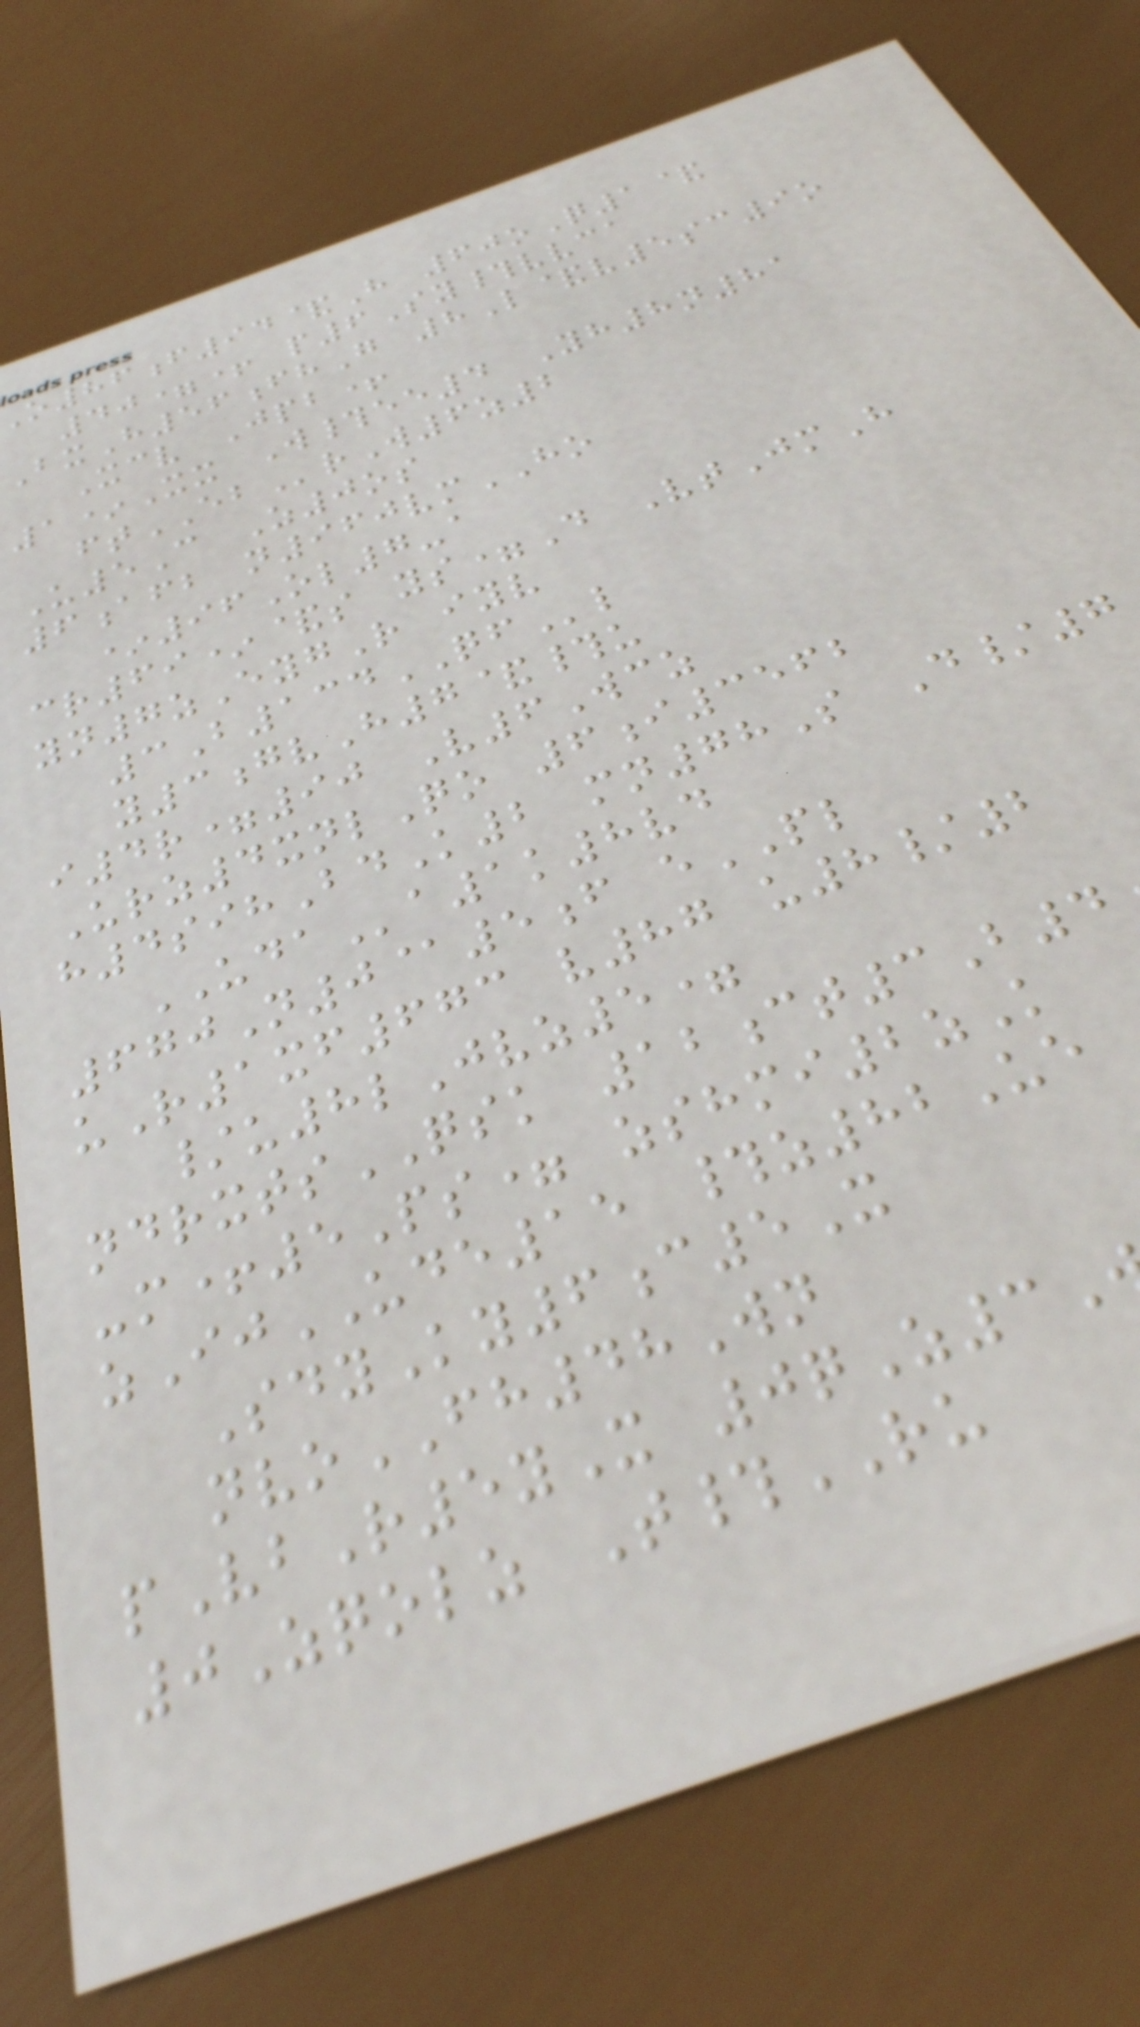86f94&H 60oQ1&
40=+ p6Sy#vvca
BxH56fhG 8L&v5sc9o
Xcv Jpb+
1*Xx W#ee4 Yh8n81
ftEBrW6z2
U5C Z0os
6afb n960vmHO
*96Ol7-a
cr69*&s ys=D VtJmH
yn7zEygR iyv
3B134QFl
y3gvH7&#u
i4r=90 V6Wcz
Urz4xnlQo 6i3562
h4sihBdK2 mn78S D/7
UDAa1k8vd
670N0@5f ePL
uR1xf673 v87 u8/2
/u8lJvz5=
ndrxtsQSK 12ct3B4
-m+5Ps= zshmi2zK
zIjUDE15 #z82Ue
SdyKy6c5X
nvoFH48Wn
pVbR5yX 0qZ3
0Zqolz T#RU
